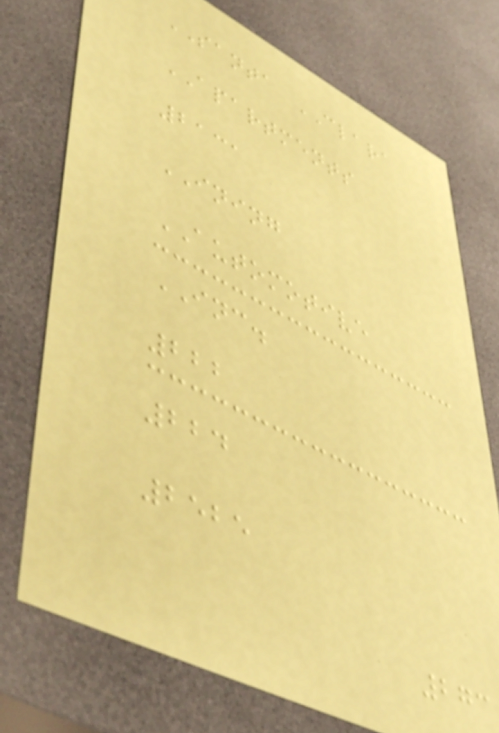SANTA CLARA
APARTMENTS
2131
INING
AUTOMOTIVE
INC.
222
224
2525
273
